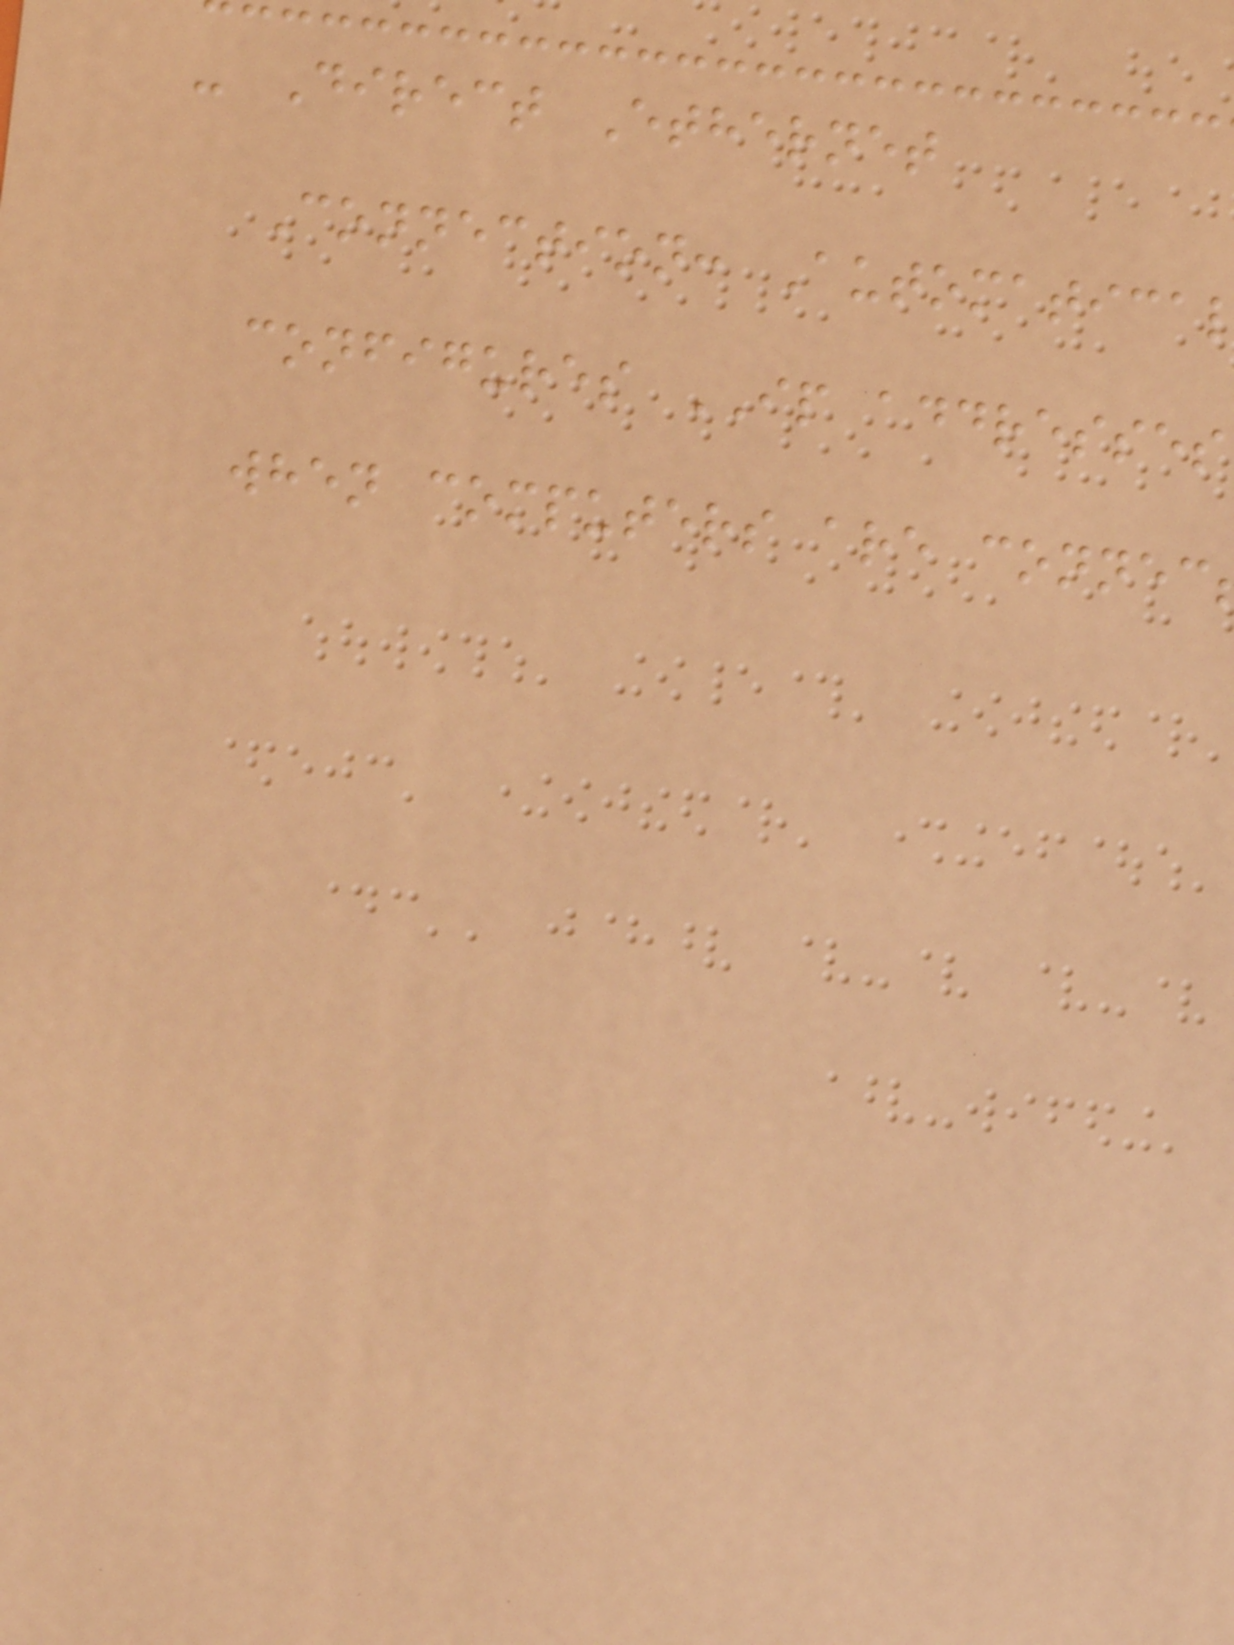- Direct Ethernet
Connection: Automatica
configures IP addresses
when computers are connec
